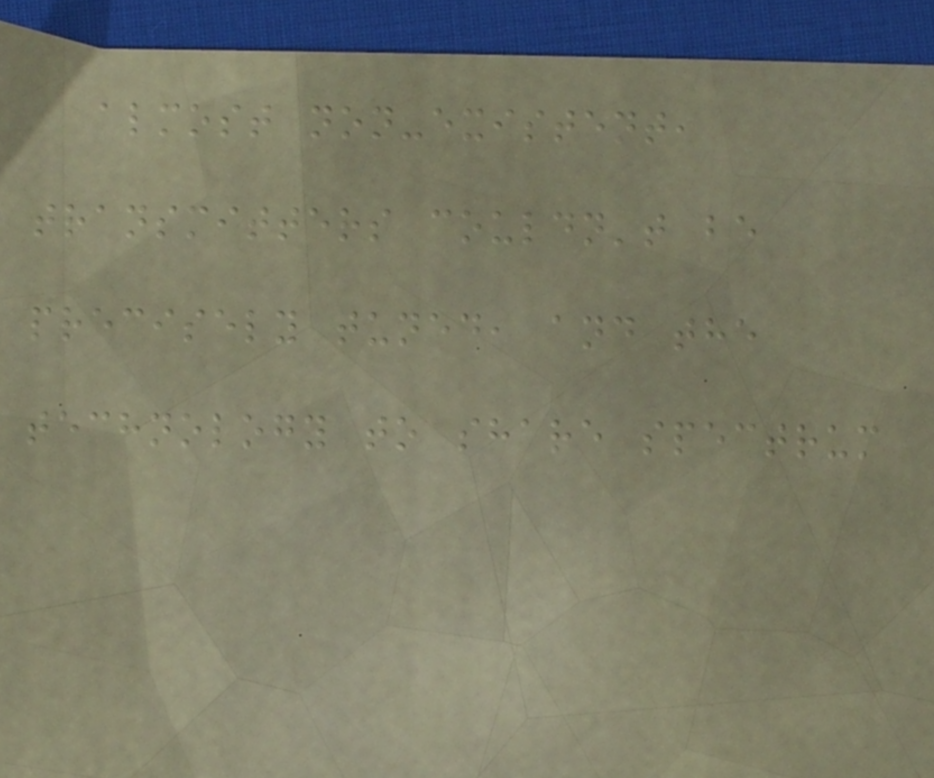almost non-existent,
transmitters couldn't be
precisely tuned, and the
technology to share spectrum
